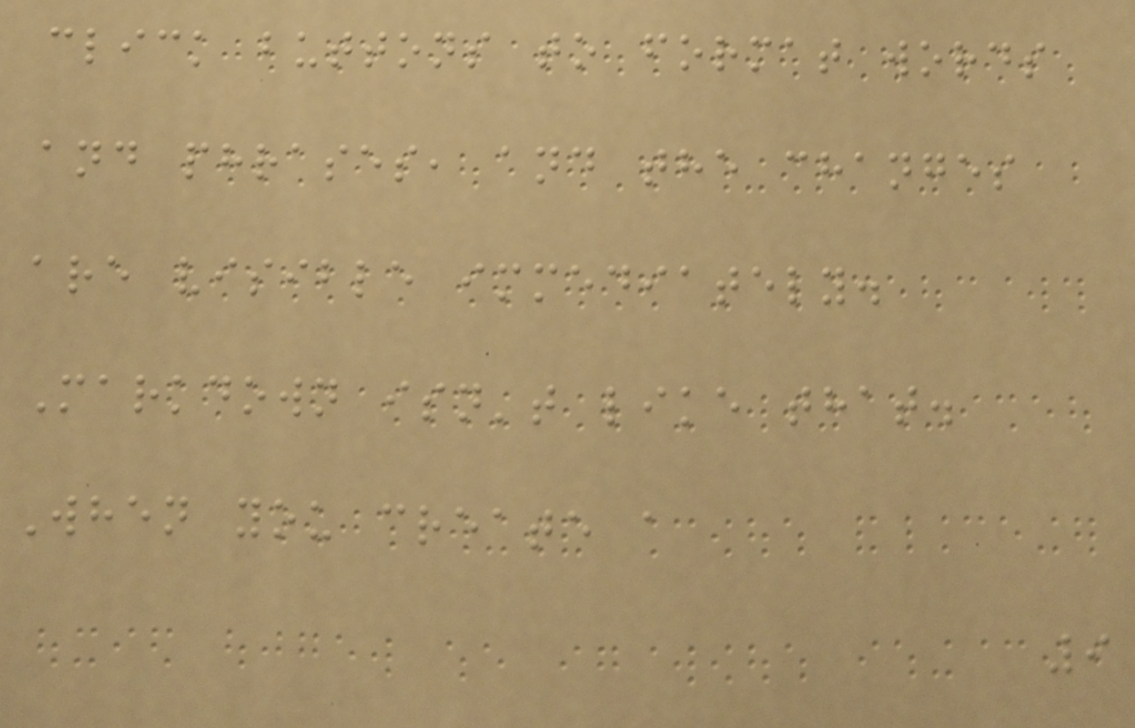click buttons to format words
and phrases, and the changes
are visible immediately.
Markdown isn't like that.
When you create a
9
